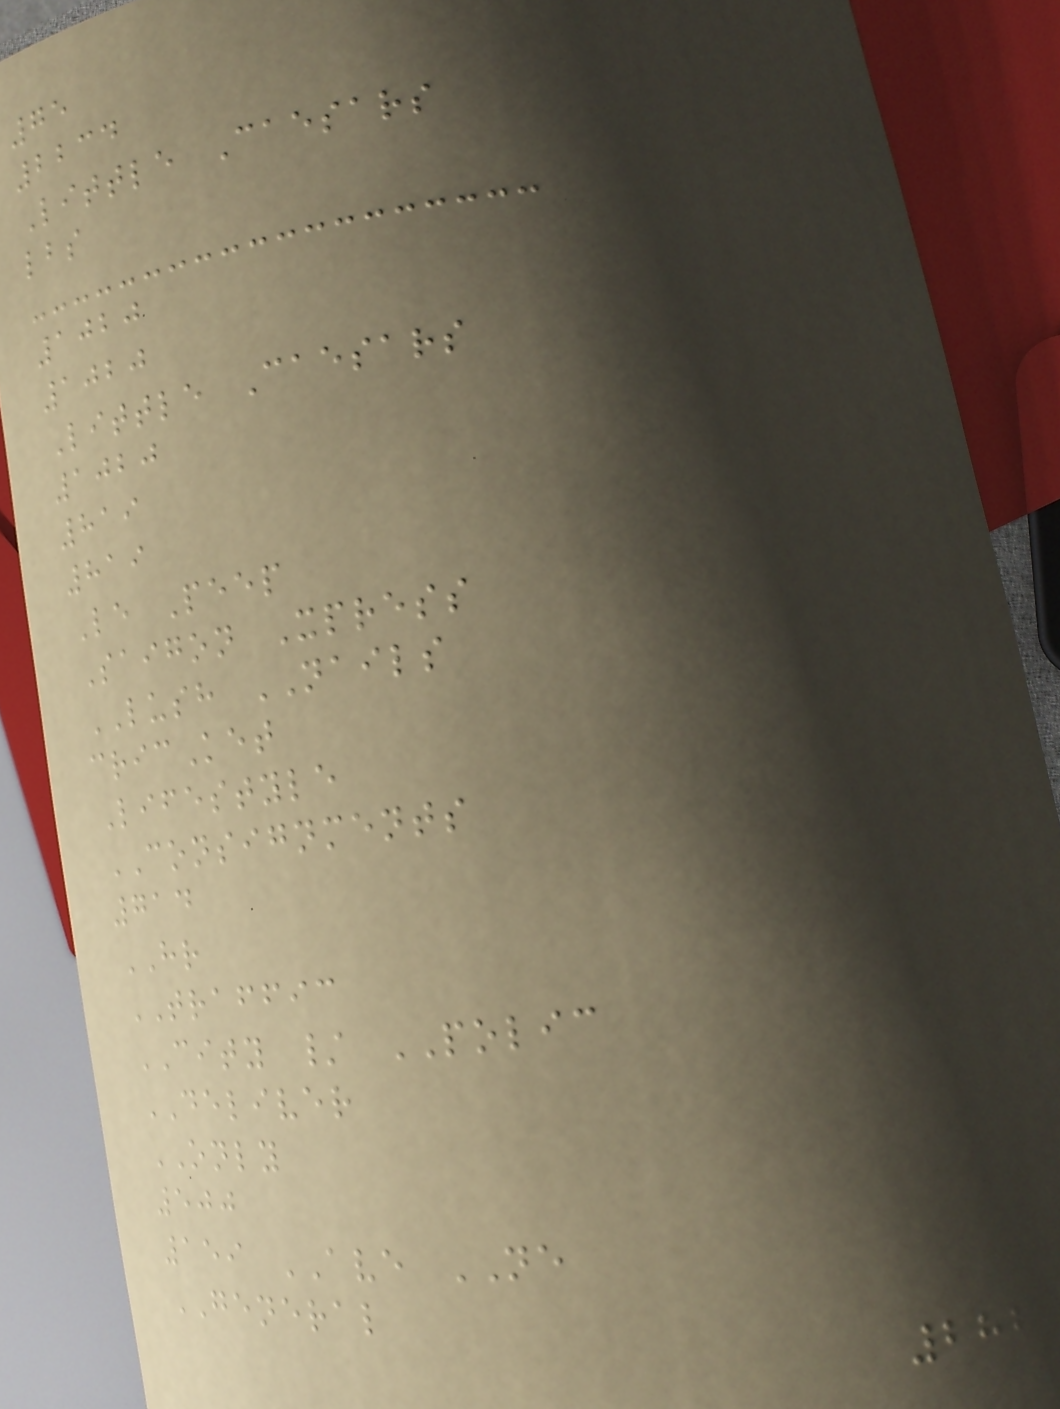75
2234
Little Caesars
lbs
1020
1020
Little Caesars
1020
819
819
Le Peep
Saigon Xpress
LUSH NAILS
cricKet
Lifestyle
CONSIGNMENTS
714
HR
TRAFFIC
CITY / POLIC
DELIVER
ONLY
500
159 AVE NE
GENERAL
282
